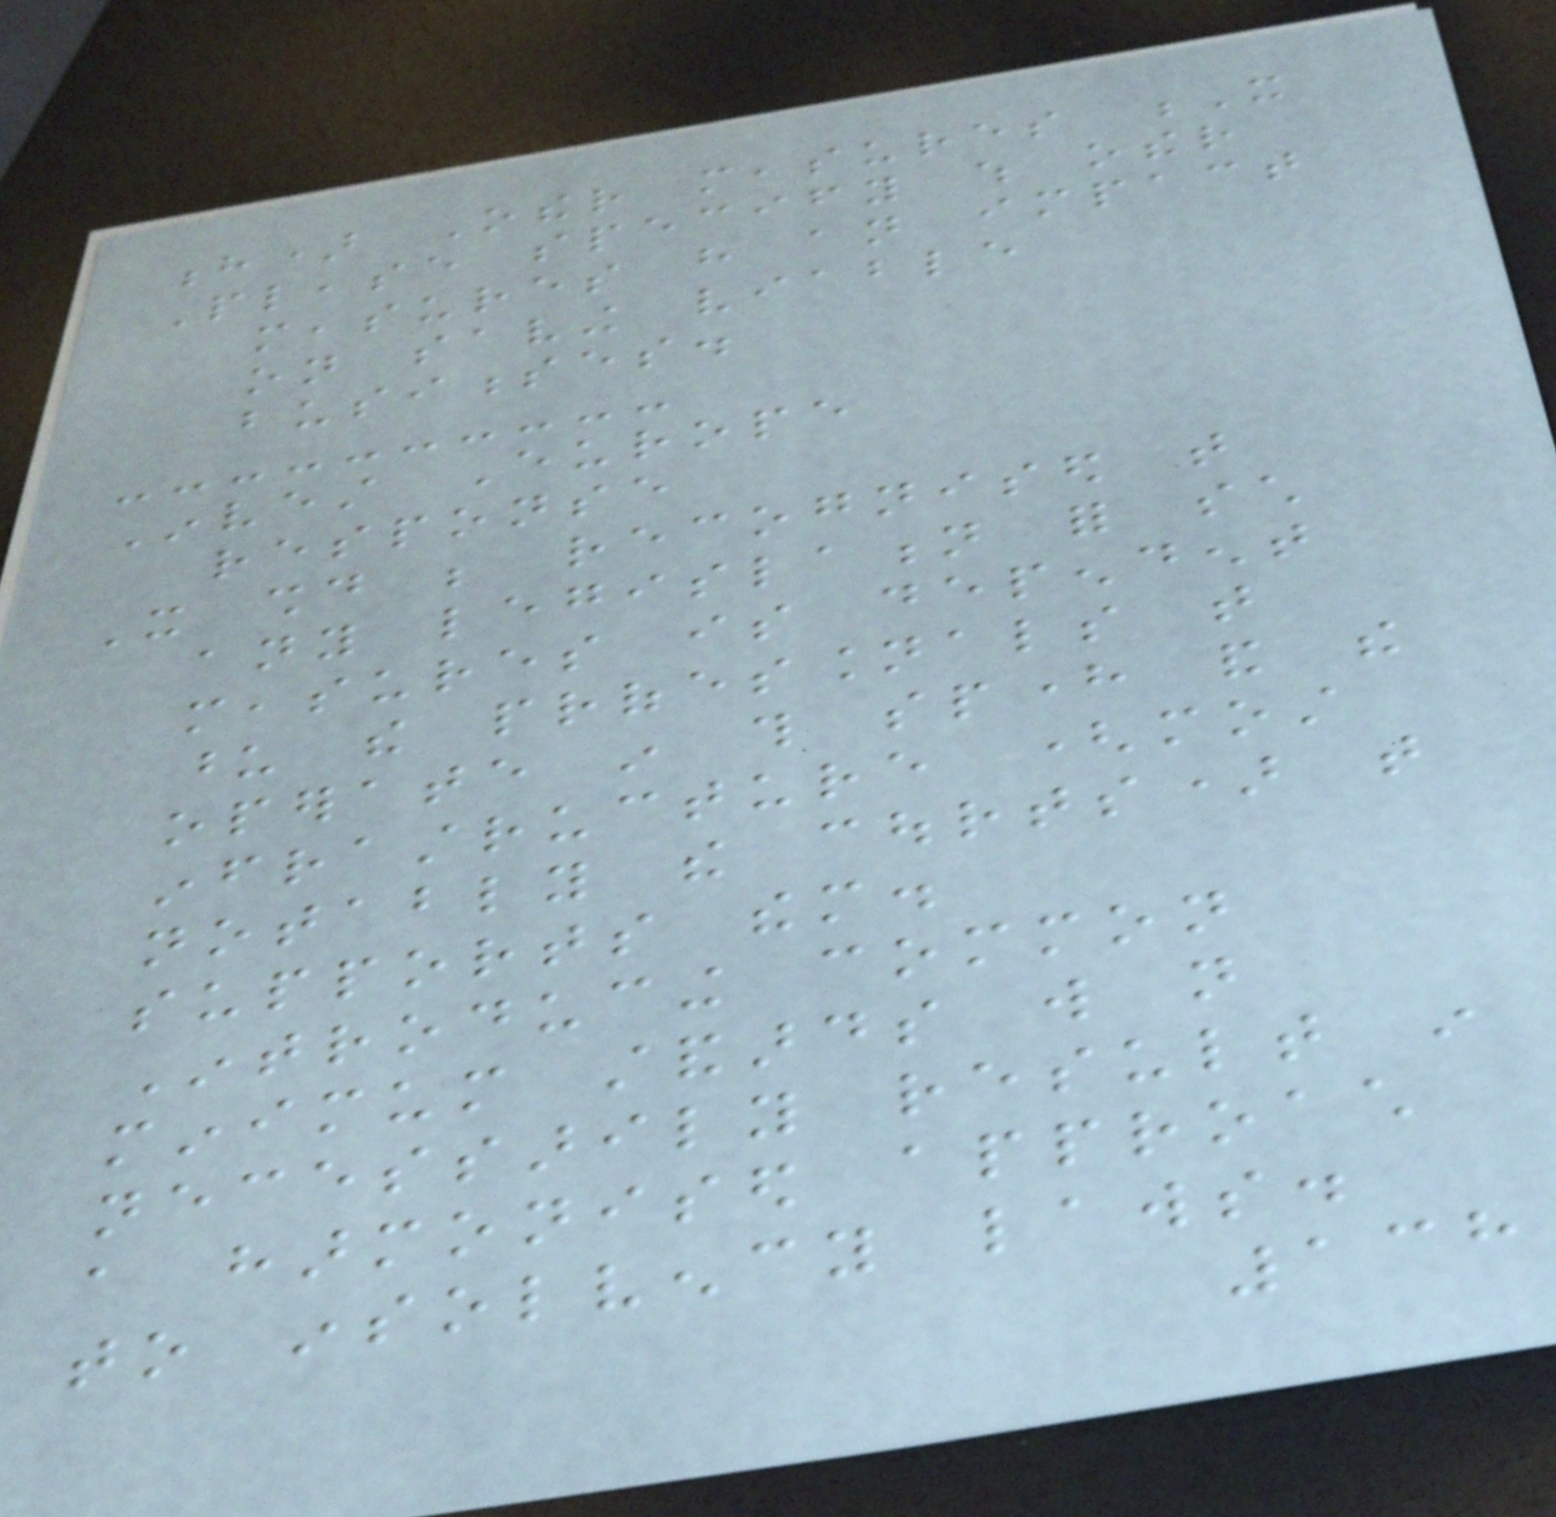h) Other measures X
Please specify which other
measures have an impact
on saving viable
businesses.
Invest Europe
response
It should be recognised that
any legislation for such
measures is dependent
upon the professionals that
operate in this sphere and the
infrastructure (most
notably the courts) that
supports them.
Introducing common
minimum standards will not
necessarily result in
a harmonised approach
to insolvency laws.
138
